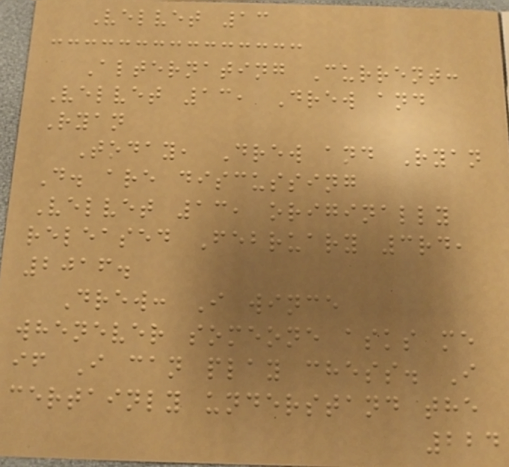Velvet 13
Alternating Current:
Velvet 13, Drew and
Ryan
Today, Drew and Ryan
D. are discussing
Velvet 13, originally
released February 3rd,
2016.
Drew: I wince
whenever someone asks me
if I can play chess. I
certainly understand the
224
